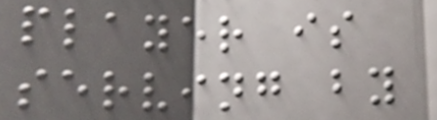player is
serving by
